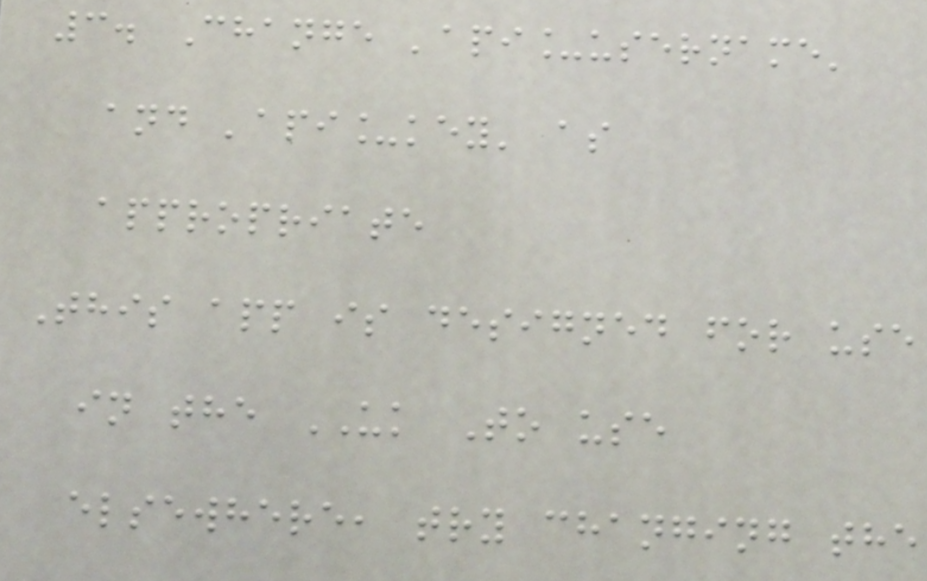3. Change 'api_username'
and 'api_key' as
appropriate
This app is designed for use
in the UK To use
elsewhere, try changing the
